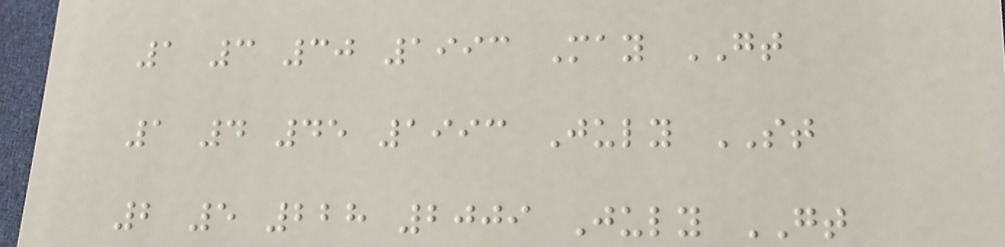1 3 30 1993 May GT
1 4 45 1993 July ST
2 5 228 2009 July GT
